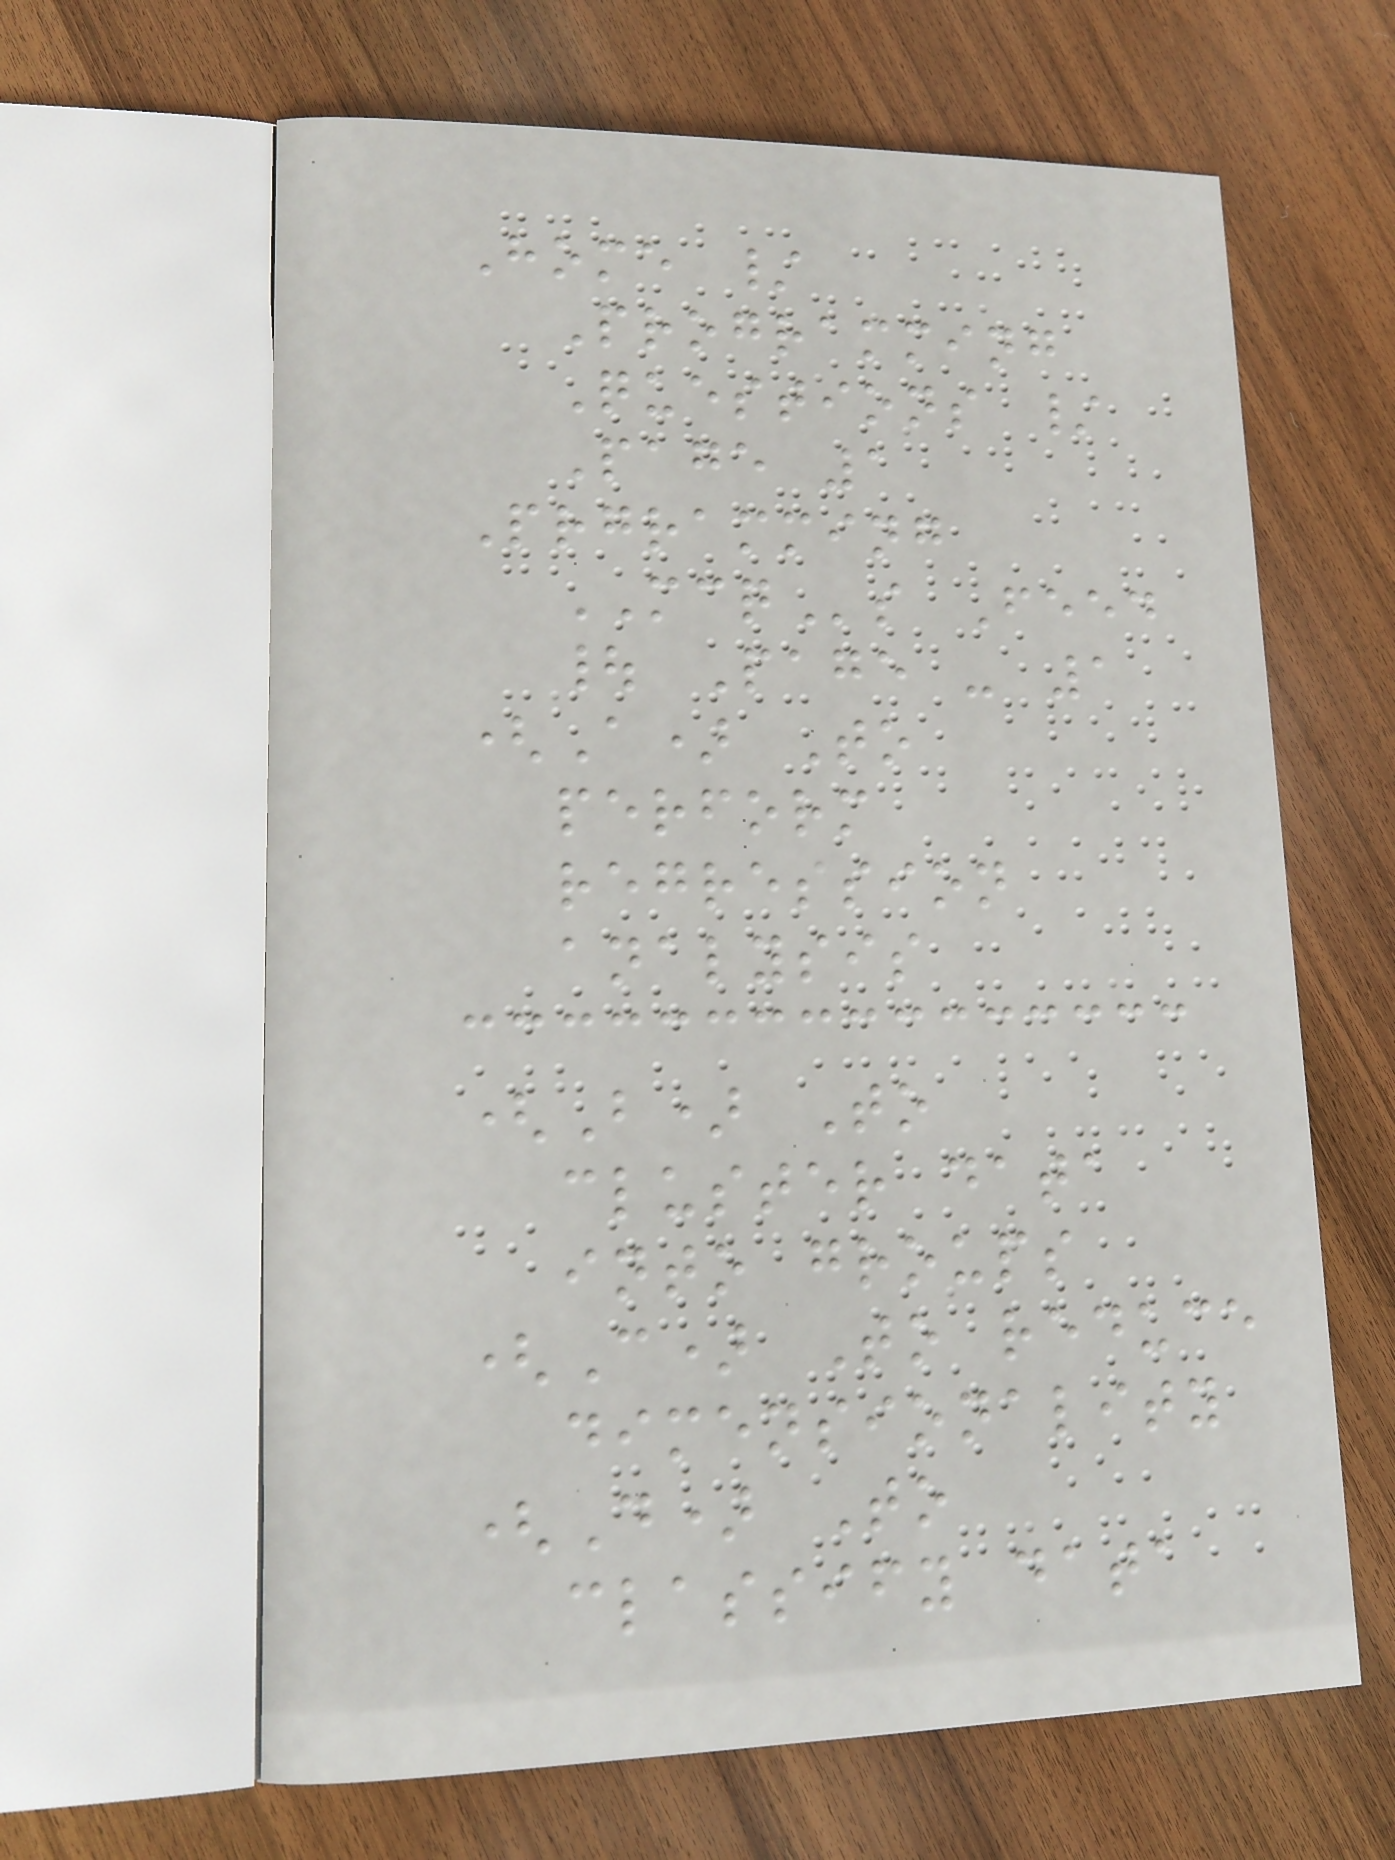Home /
Programming
Questions /
Page 1
Prgramming
MCQs Feed
| Page - 1
(A) To
perform
regression
analysis
(B) To
cluster data
into groups
(C) To reduce
dimensionality
(D) To
classify data
